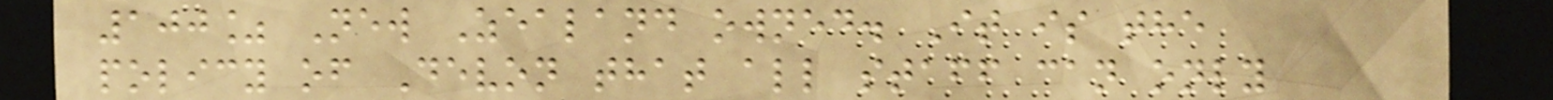100% New Zealand owned. It is the
policy of Devon that all staff can only
